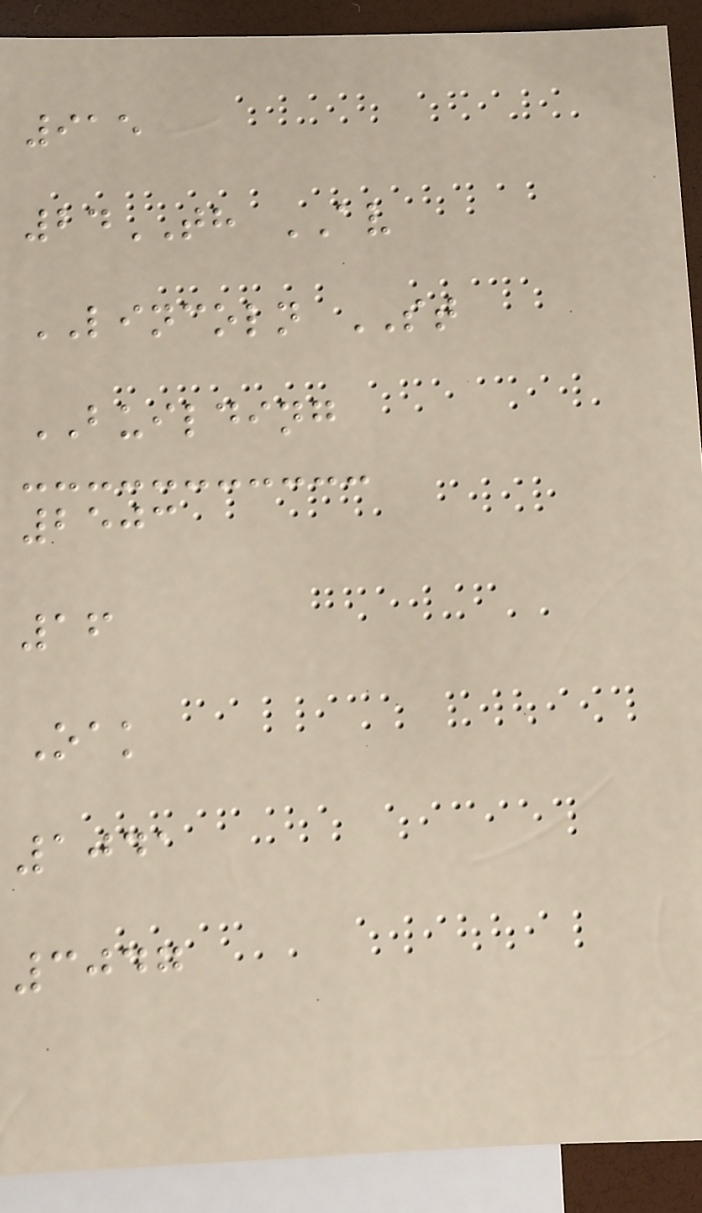915
24TH AV
LINCOLN ST
BUILDING
2503
16
Oak
1041
3047
